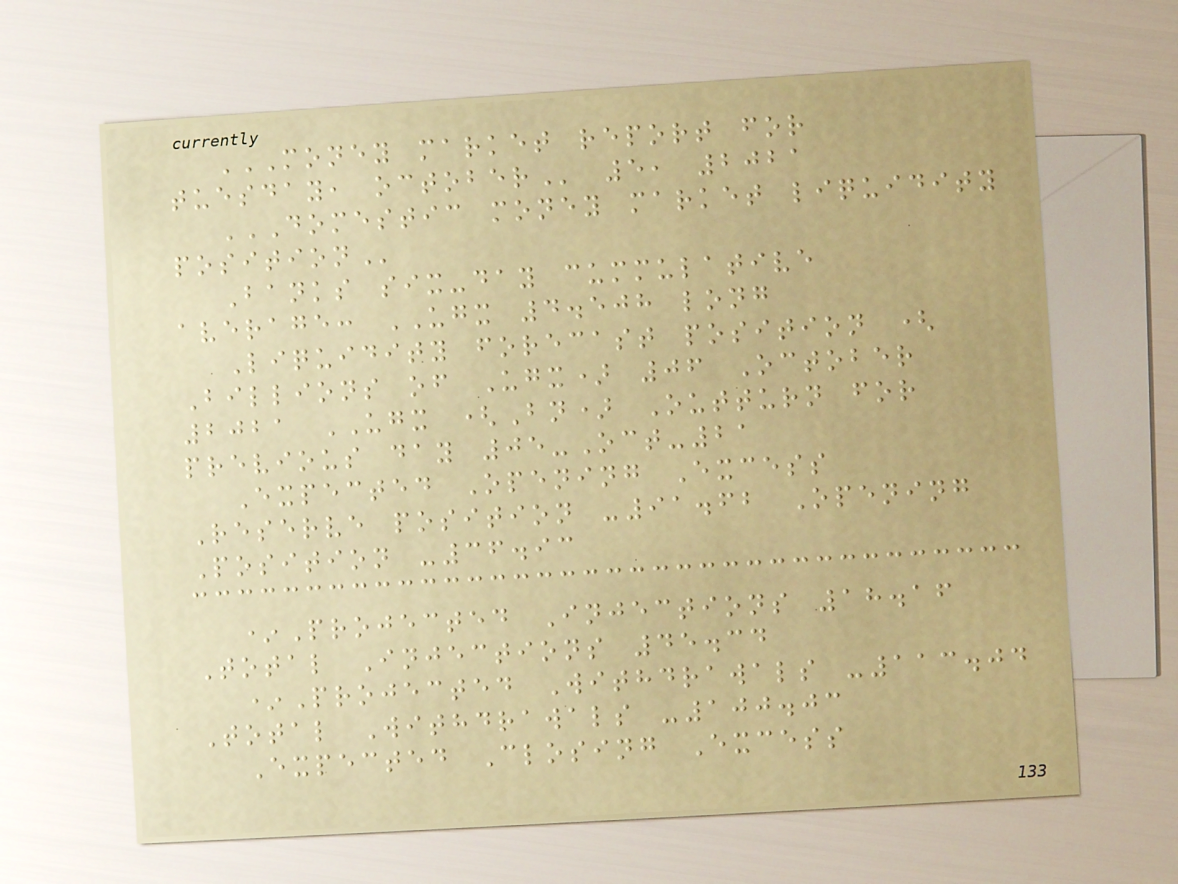MONEY MARKET REPORT FOR
TUESDAY, OCTOBER 5, 2021
DOMESTIC MONEY MARKET LIQUIDITY
POSITION
Banks six-day cummulative
average: UGX 4.508 long
Liquidity forecast position (
Billions of Ugx) 06 October
2021 UGX (Bn) Outturn for
previous day 05-Oct-21
Expected Opening Excess
Reserve position -91.62 Opening
Position -36.93
*Projected Injections 18.16
Total Injections 45.34
*Projected Withdrawals -113.04
Total Withdrawals -100.03
Expected Closing Excess
